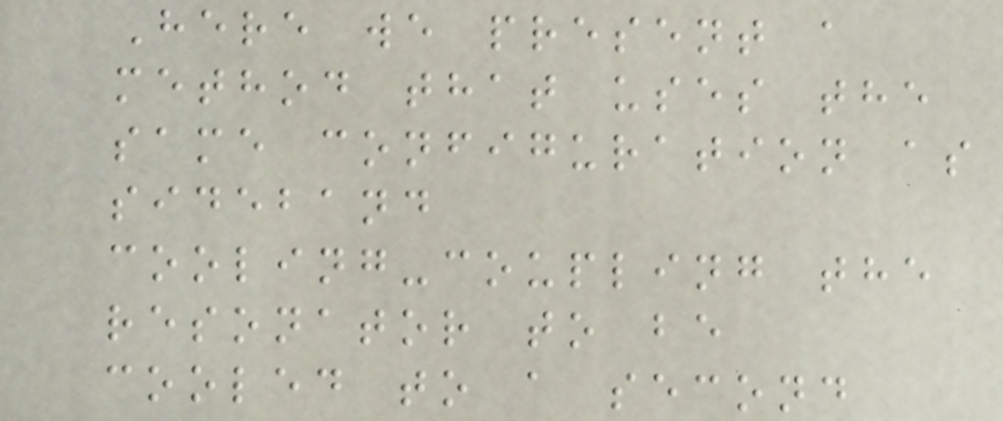Here we present a
method that uses the
same configuration as
sideband
cooling-coupling the
resonator to be
cooled to a second
